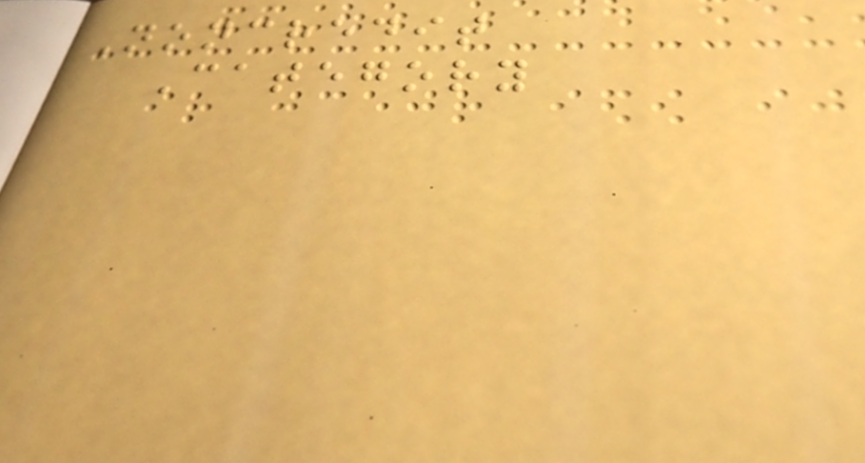Noncredit
Category
